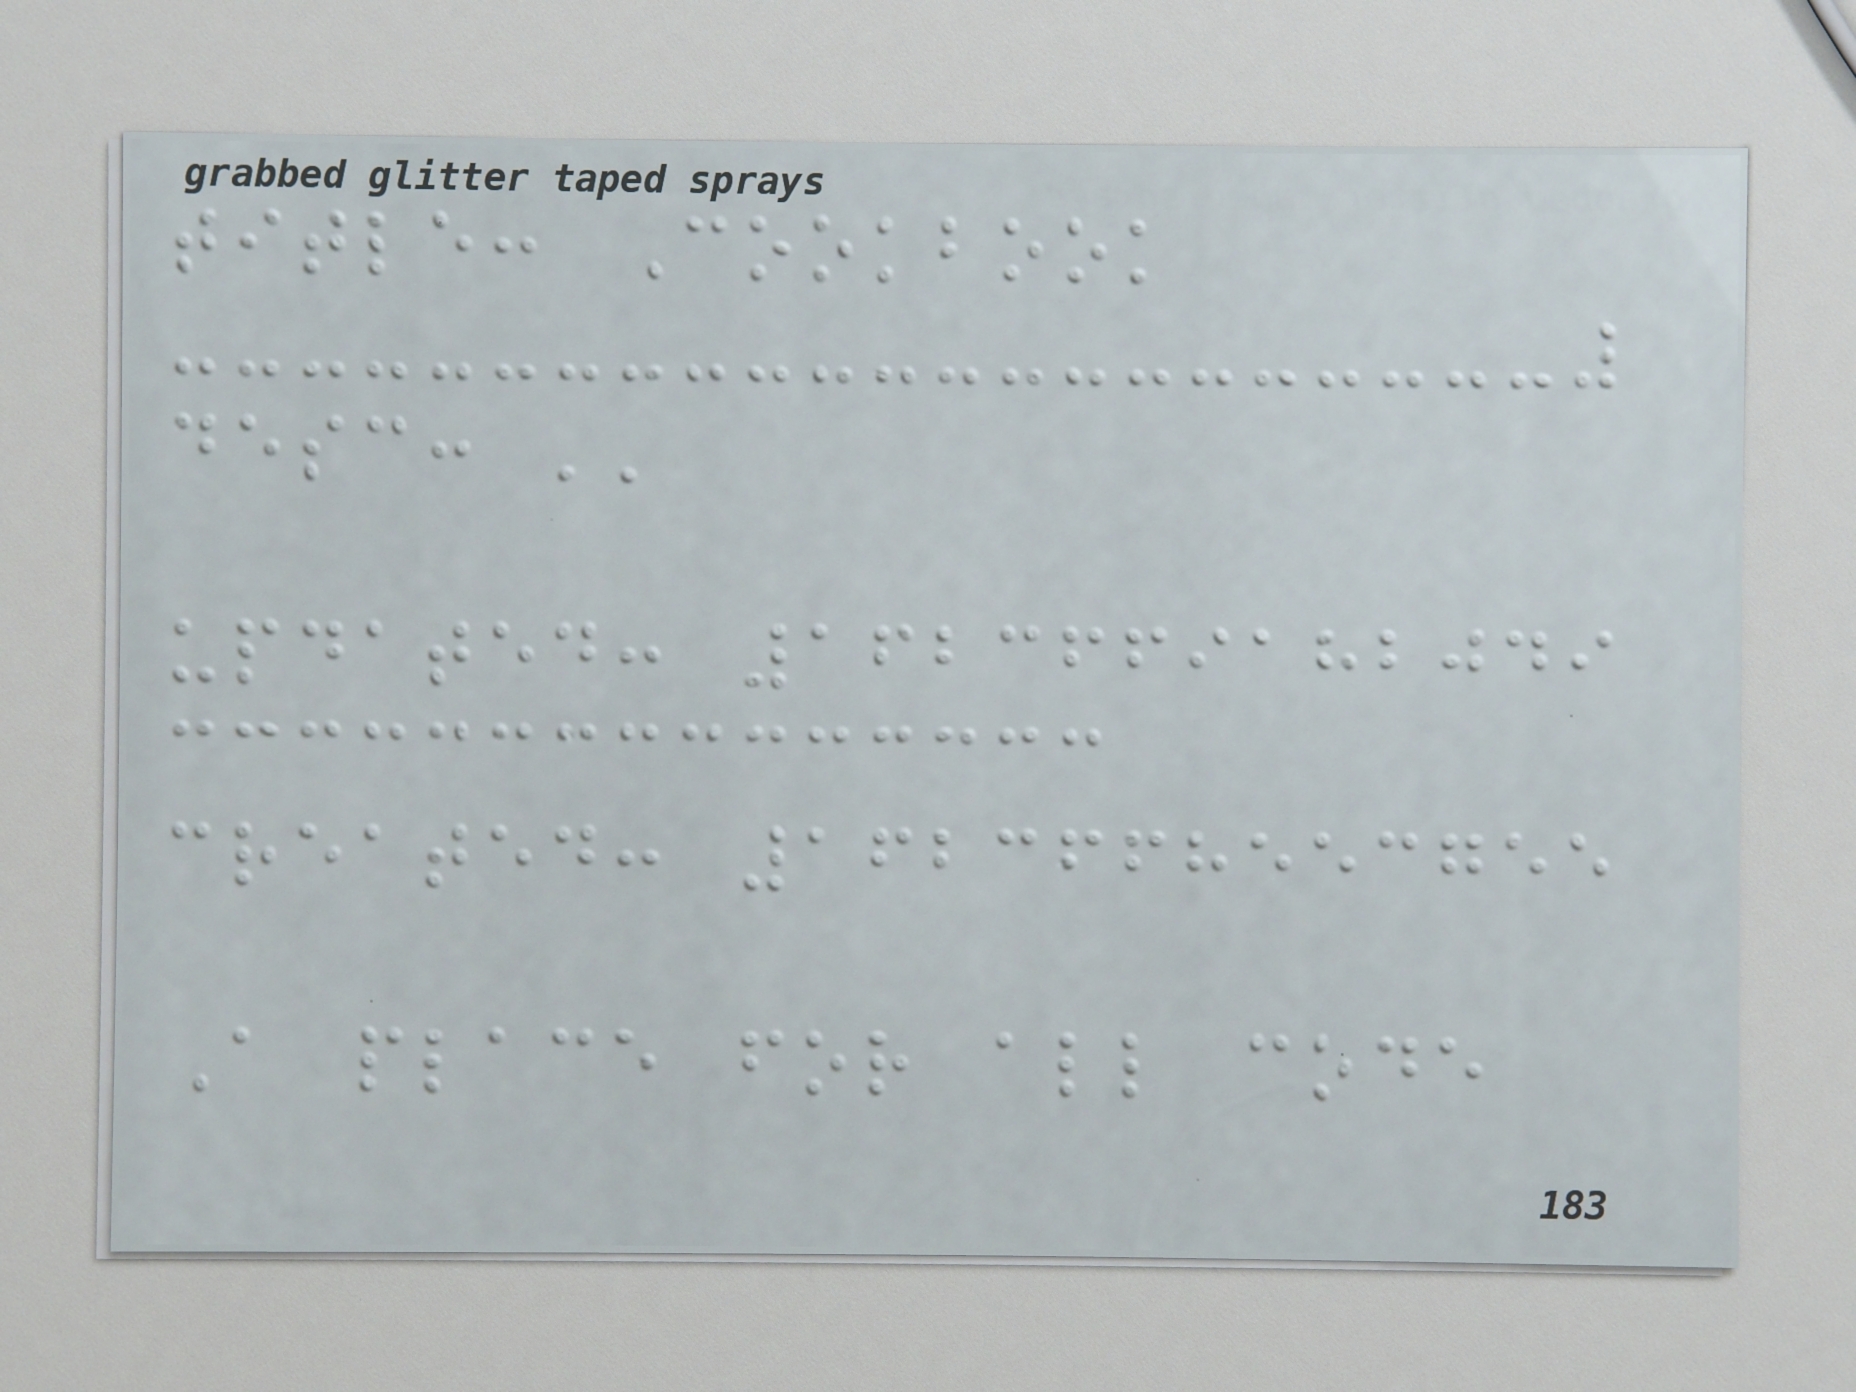title: Cookbook
desc: ''
updated: 1623669182049
created: 1623668553755
A place for all code
